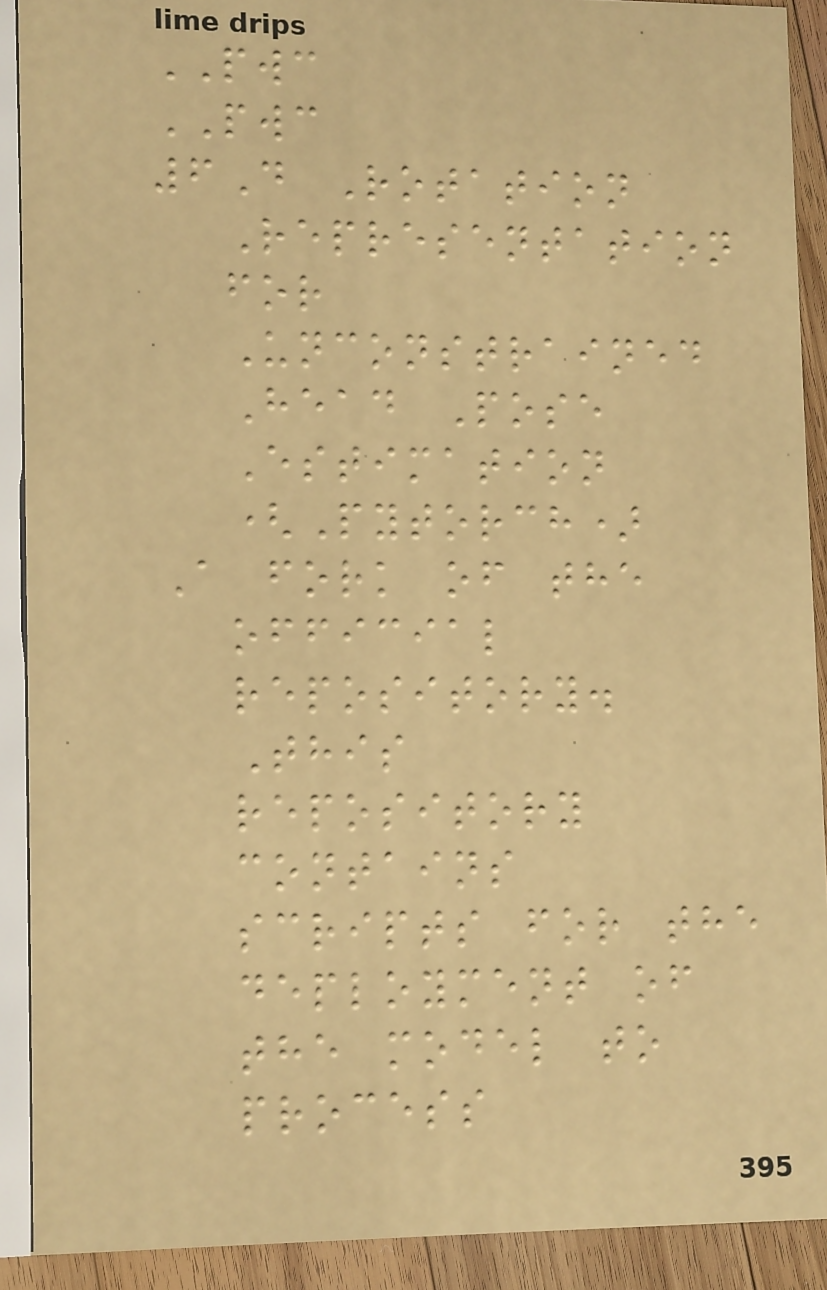PWC
PWC
6D Rotation
Representation
for
Unconstrained
Head Pose
Estimation
(Pytorch)
A fork of the
official
repository.
This
repository
contains
scripts for the
deployment of
the model to
process
